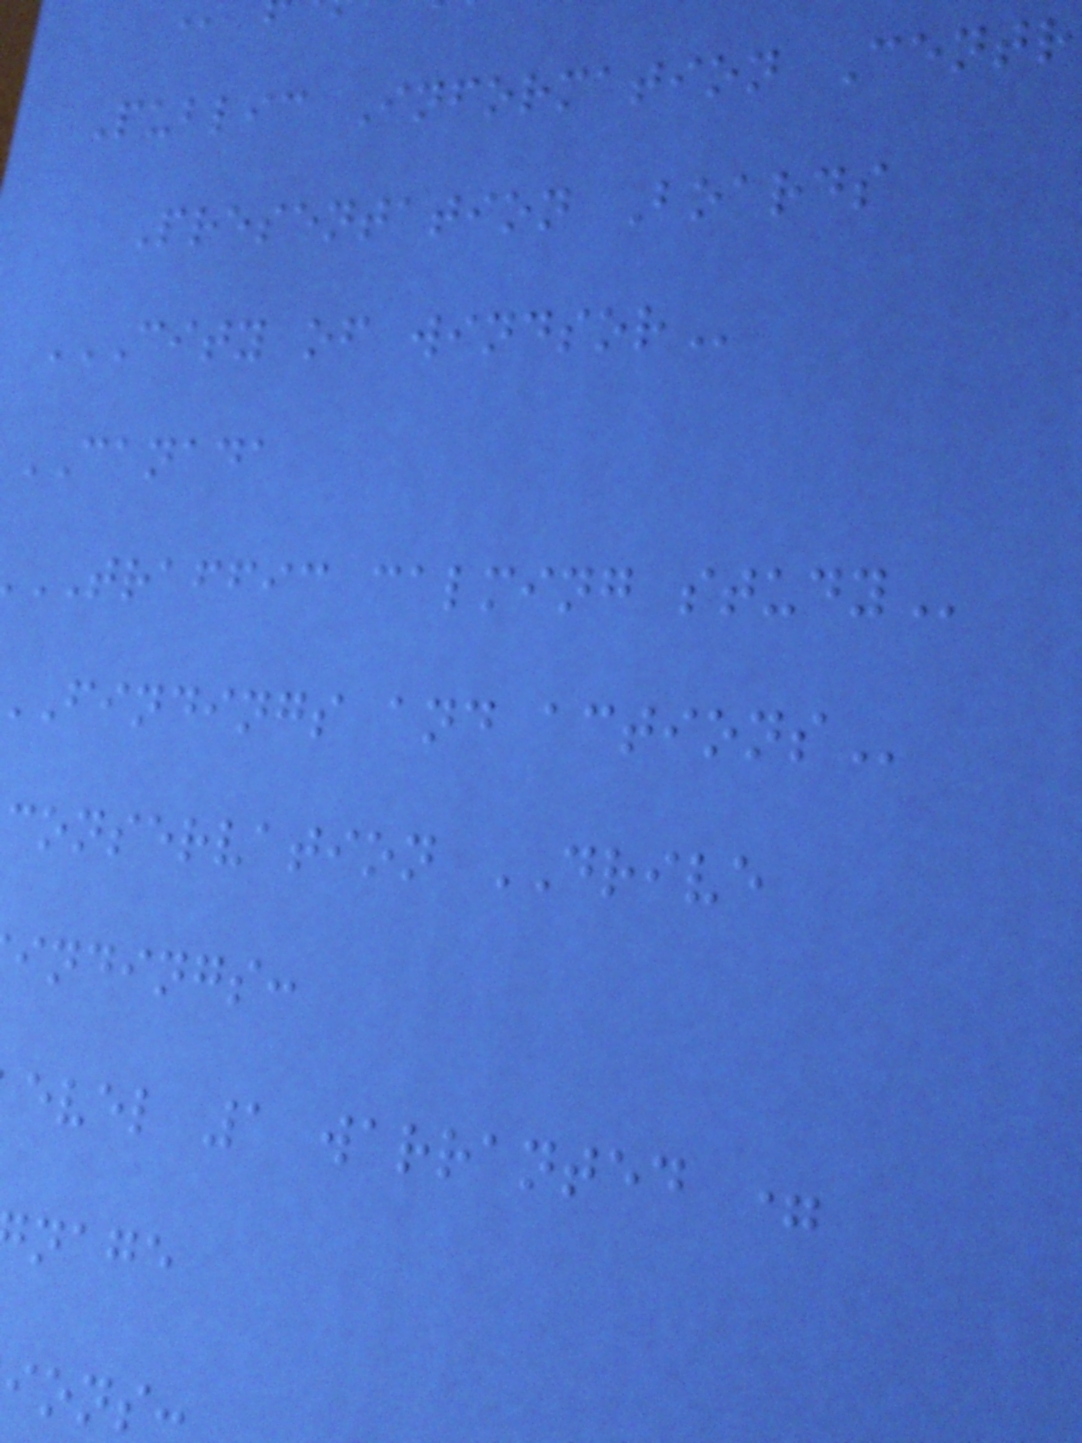Public Information Centr
Presentation Boards
CITY OF WINDSOR
CANADA
TRAFFIC calming
findings and
conservation DRIVE
indings:
evel 1 warranted =
nage
